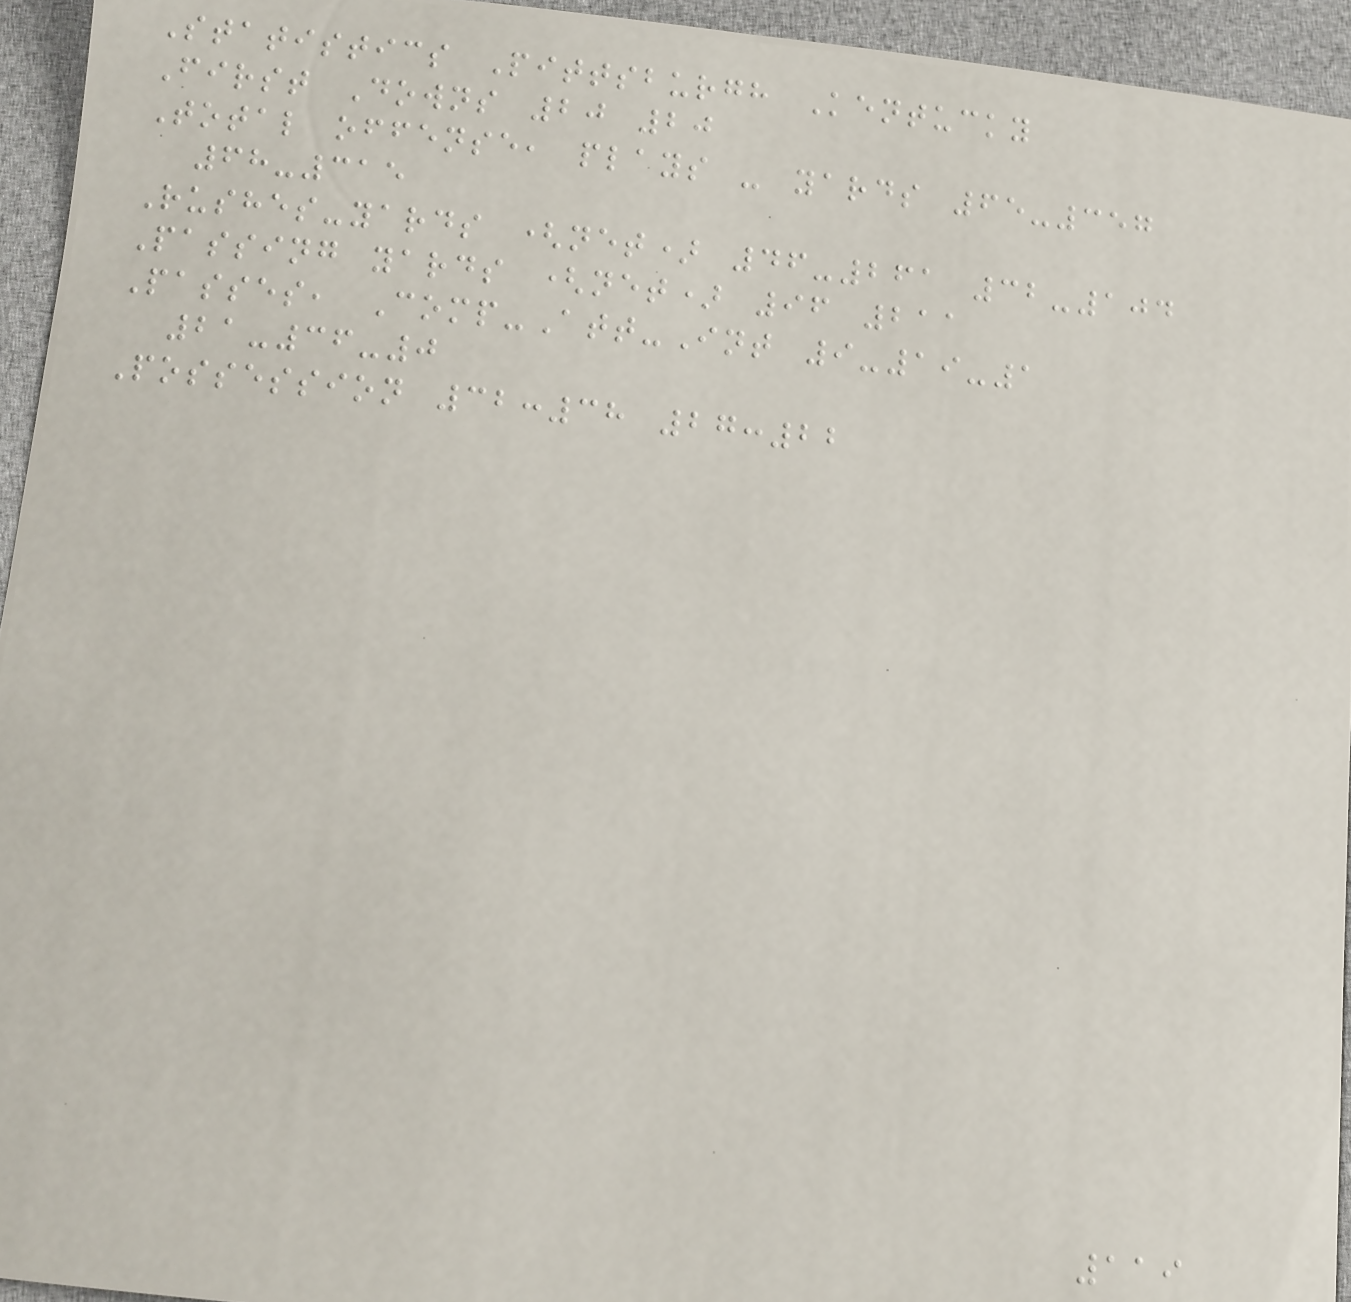Statistics Pittsburgh Kentucky
First Downs 20 20
Total offense, plays - yards 65-357
68-315
Rushes-yards (net) 46-261 32-104
Passing yards (net) 96 211
Passes, Comp-Att-Int 9-19-1
21-36-0
Possession 32:38 27:22
119
